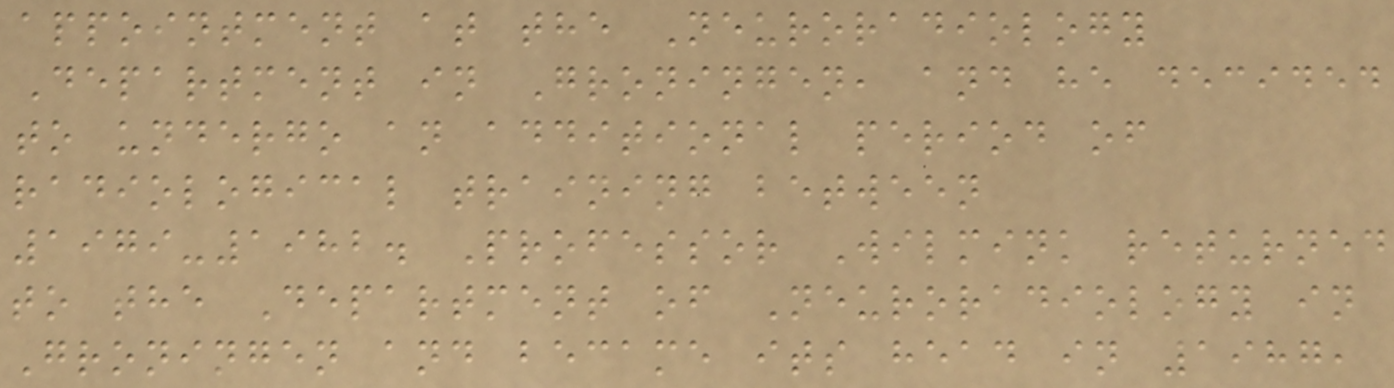appointment at the Neuroradiology
Department in Groningen, and he decided
to undergo an additional period of
radiological training between
1979-1982. Professor Wilmink returned
to the Department of Neuroradiology in
Groningen and became its head in 1987,
